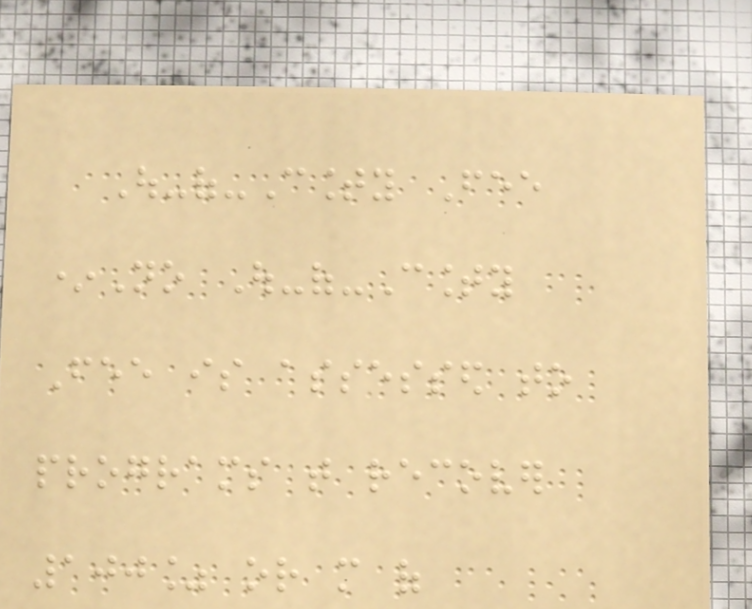Out-of-County Fee
*No Out-of-County
Fee is assessed to
programs that recover
100% or more of
